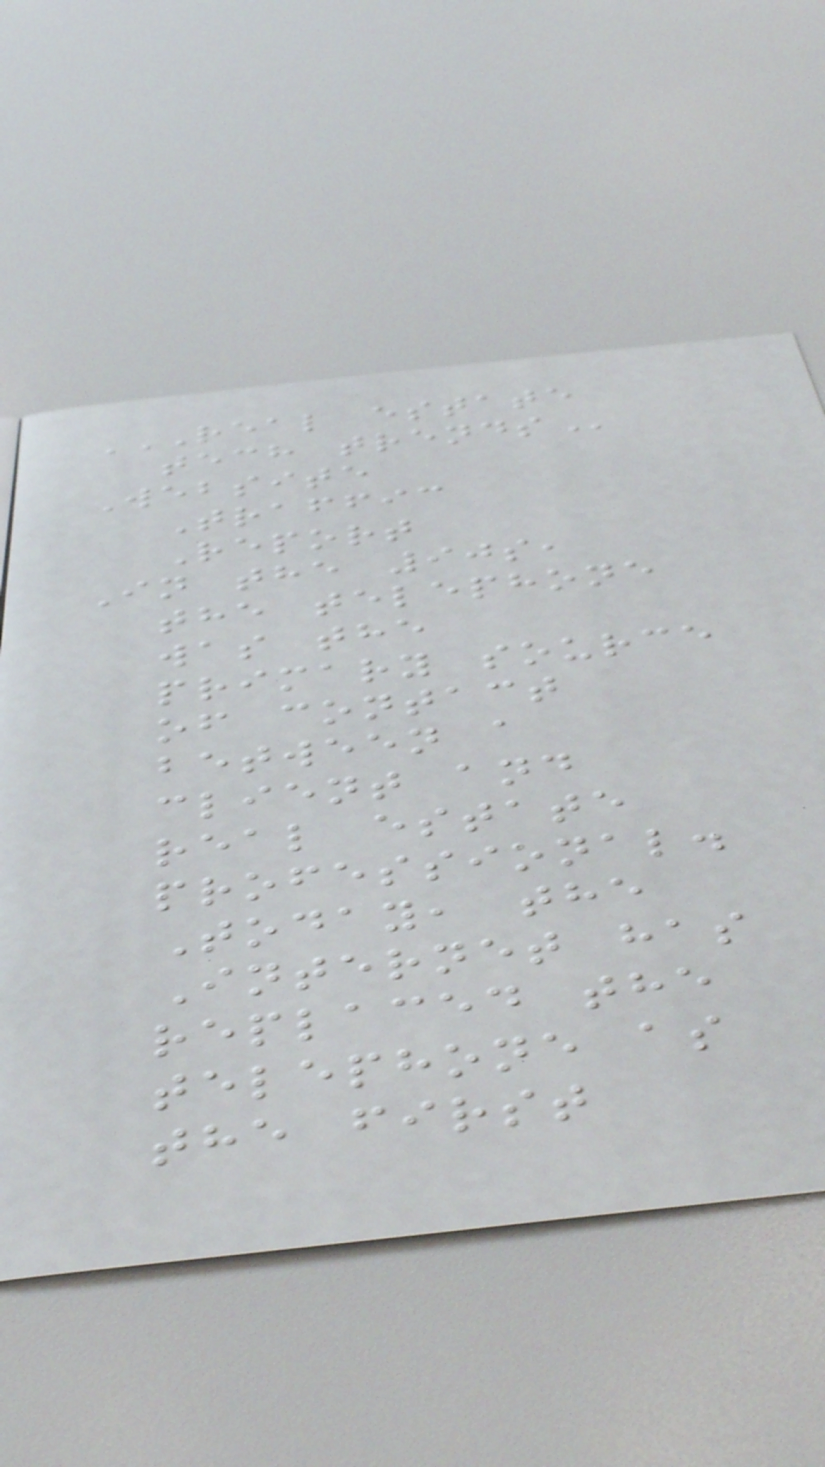REAL ESTATE
TECH TRENDS
Website
Traffic
Report
In the 90s,
the telephone
was the
primary source
of contact
between a
client and
real estate
professional.
Today, the
Internet has
replaced the
telephone as
the first
